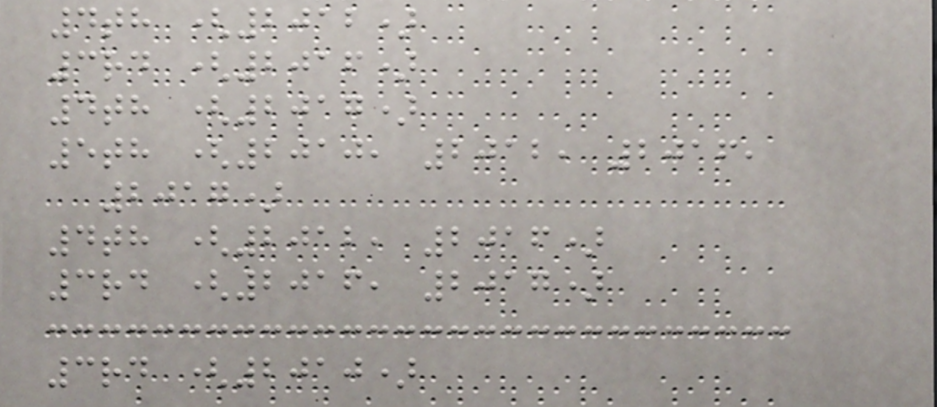4th (2012)
3rd (2016)
4th (2017)
5th (2010, 2012, 2016,
2017)
4th (2012, 2016)
3rd (2016, 2017)
3rd (2010)
